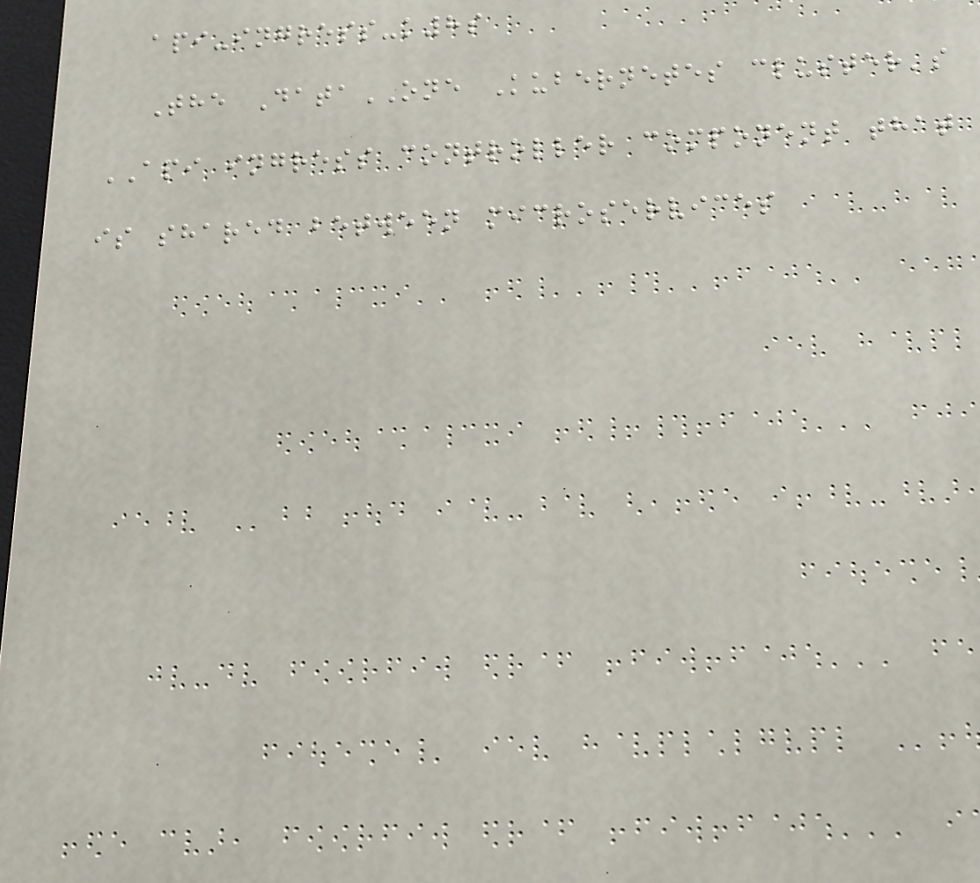api-ingress-k8s
The DataONE Kubernetes cluster's
API ingress controller component that
is shared between microservices
